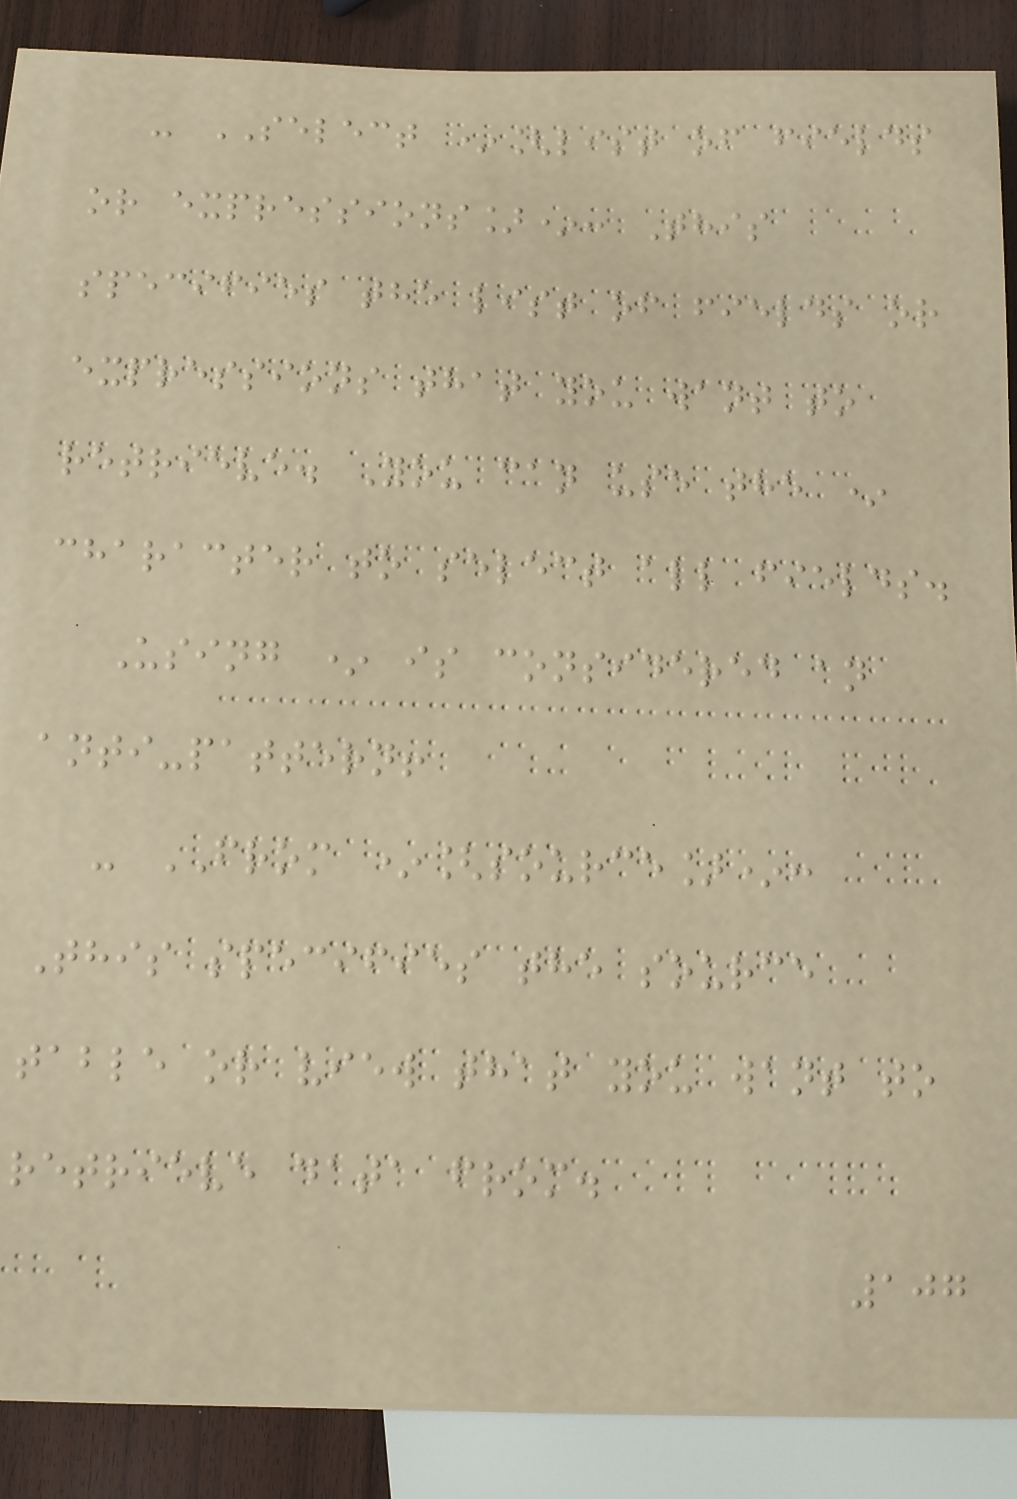- SELECT *[list of fields
or expressions]*: This
specifies the list of fields or
expressions that you want to
retrieve. You can use the *
character to select all fields.
Using * is considered an
anti-pattern!
- FROM *[source]*:
This specifies the source
table or view that you want to
retrieve data from.
107
